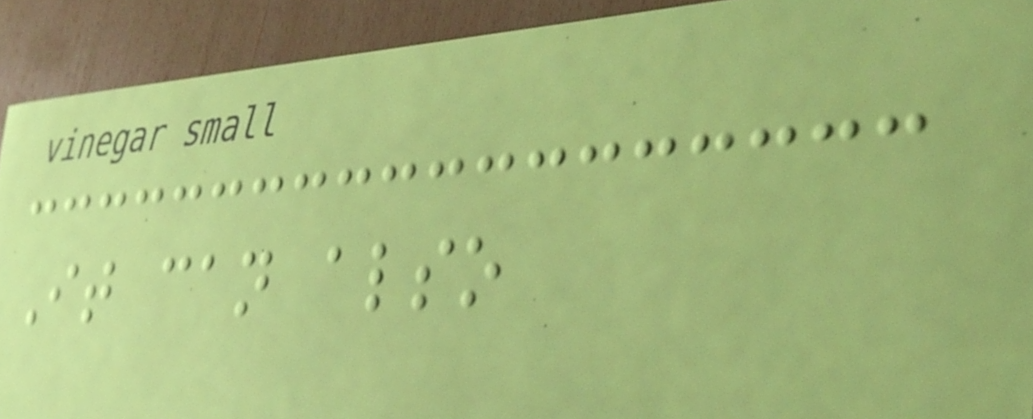It can also
